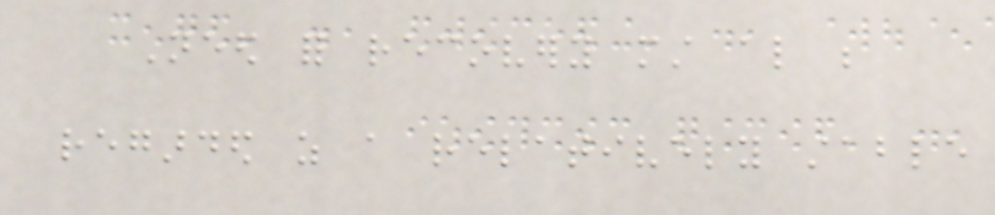Need for recovery must also be
regarded as a relatively stable
